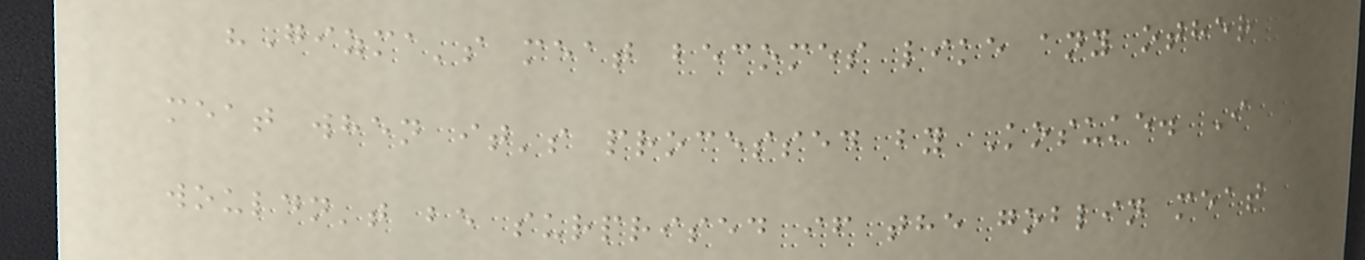"Gizma's meat becomes like any other
meat when it's processed by Kosuke. I
wouldn't be surprised if the goblin meat
